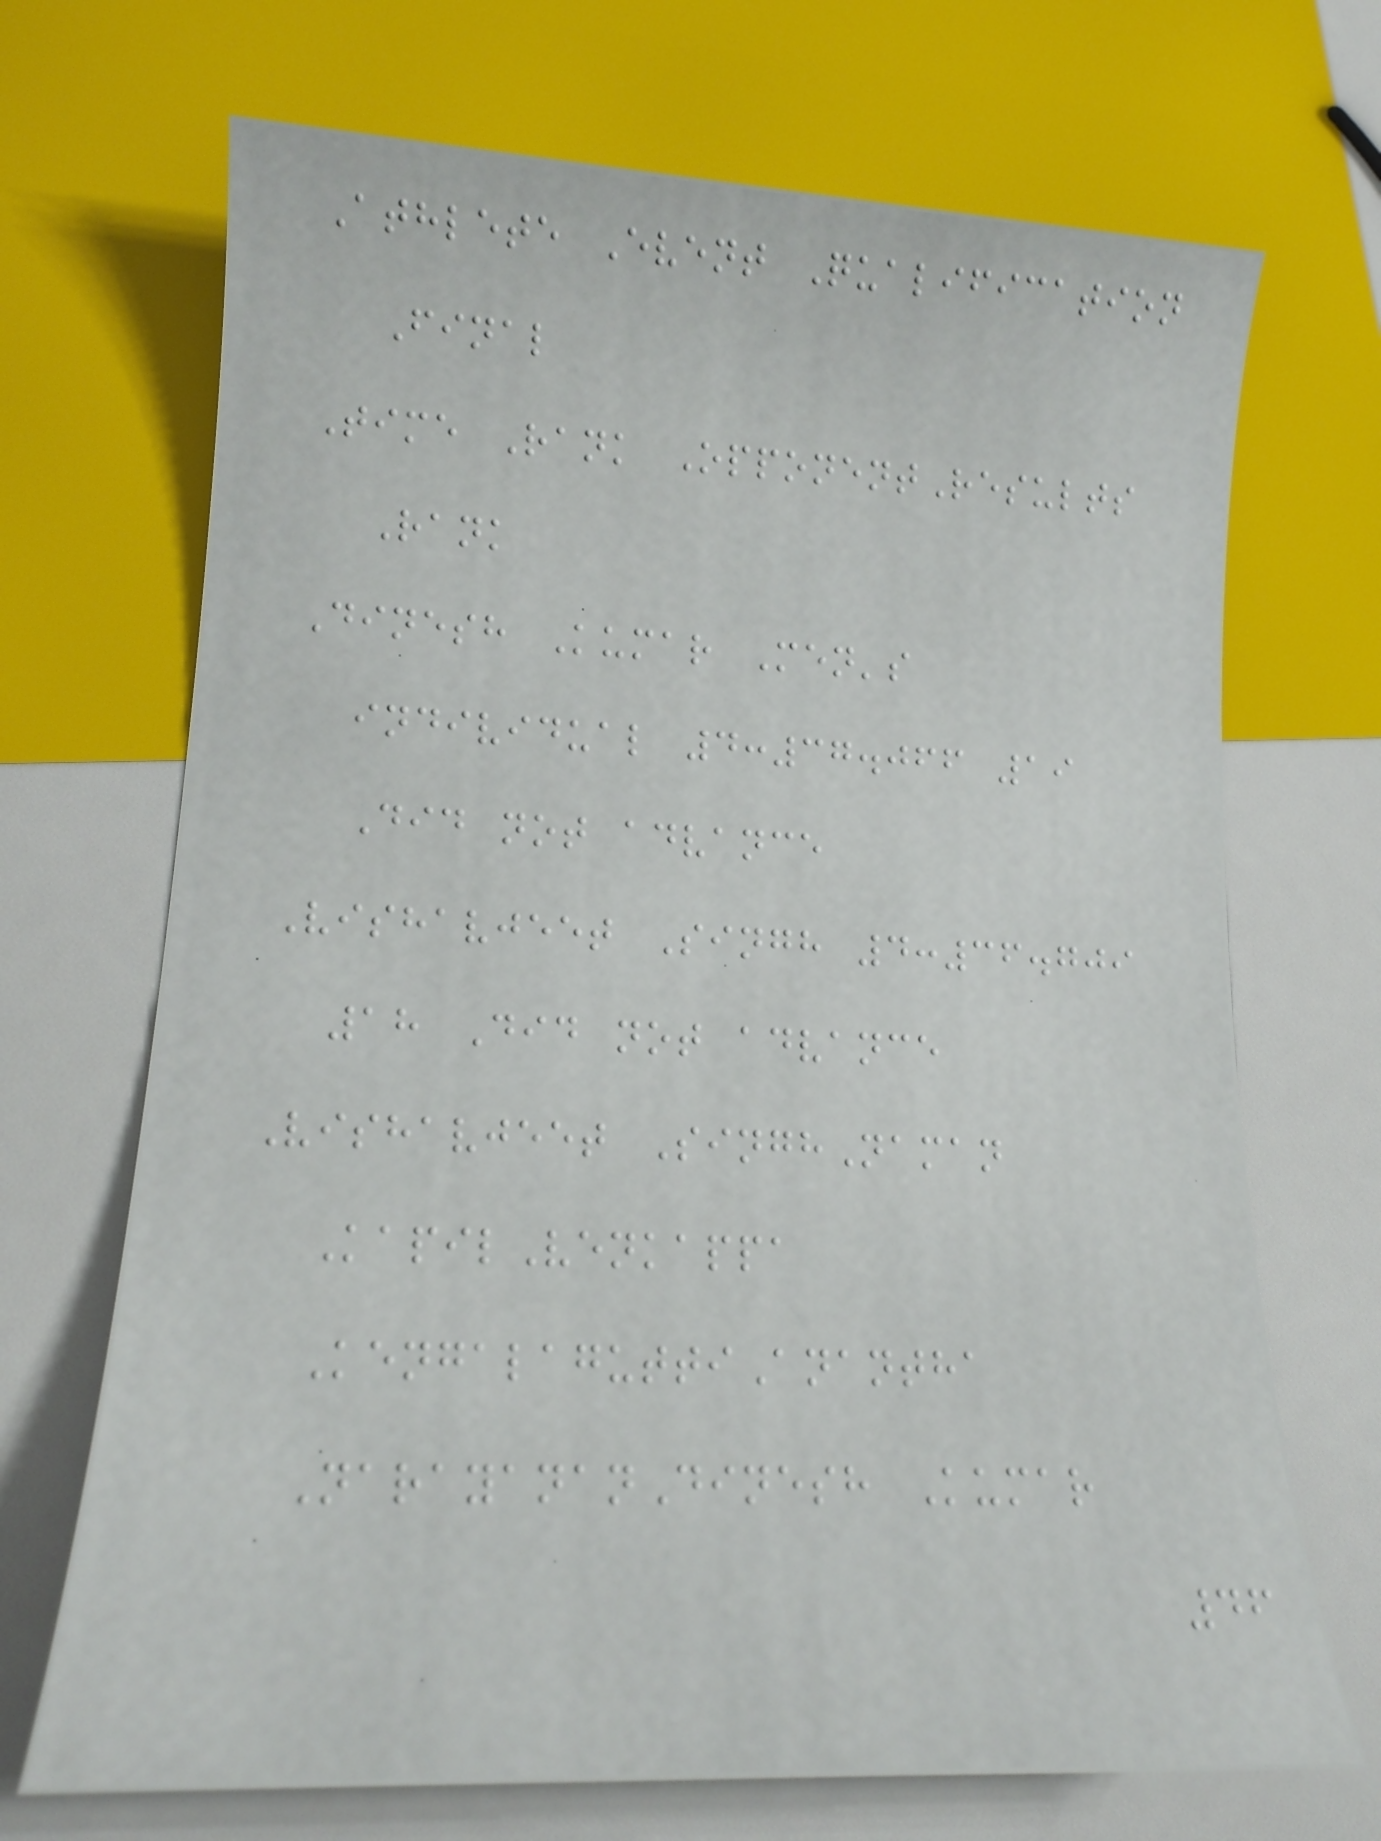Athlete Event Qualification
Final
Time Rank OpponentResults
Rank
Dinesh Kumar Men's
individual 4:37.066 19
Did not advance
Vishavjeet Singh 4:36.709
18 Did not advance
Vishavjeet SinghNaman
KapilVenkappa
KengalaguttiAnantha
NarayananDinesh Kumar
46
